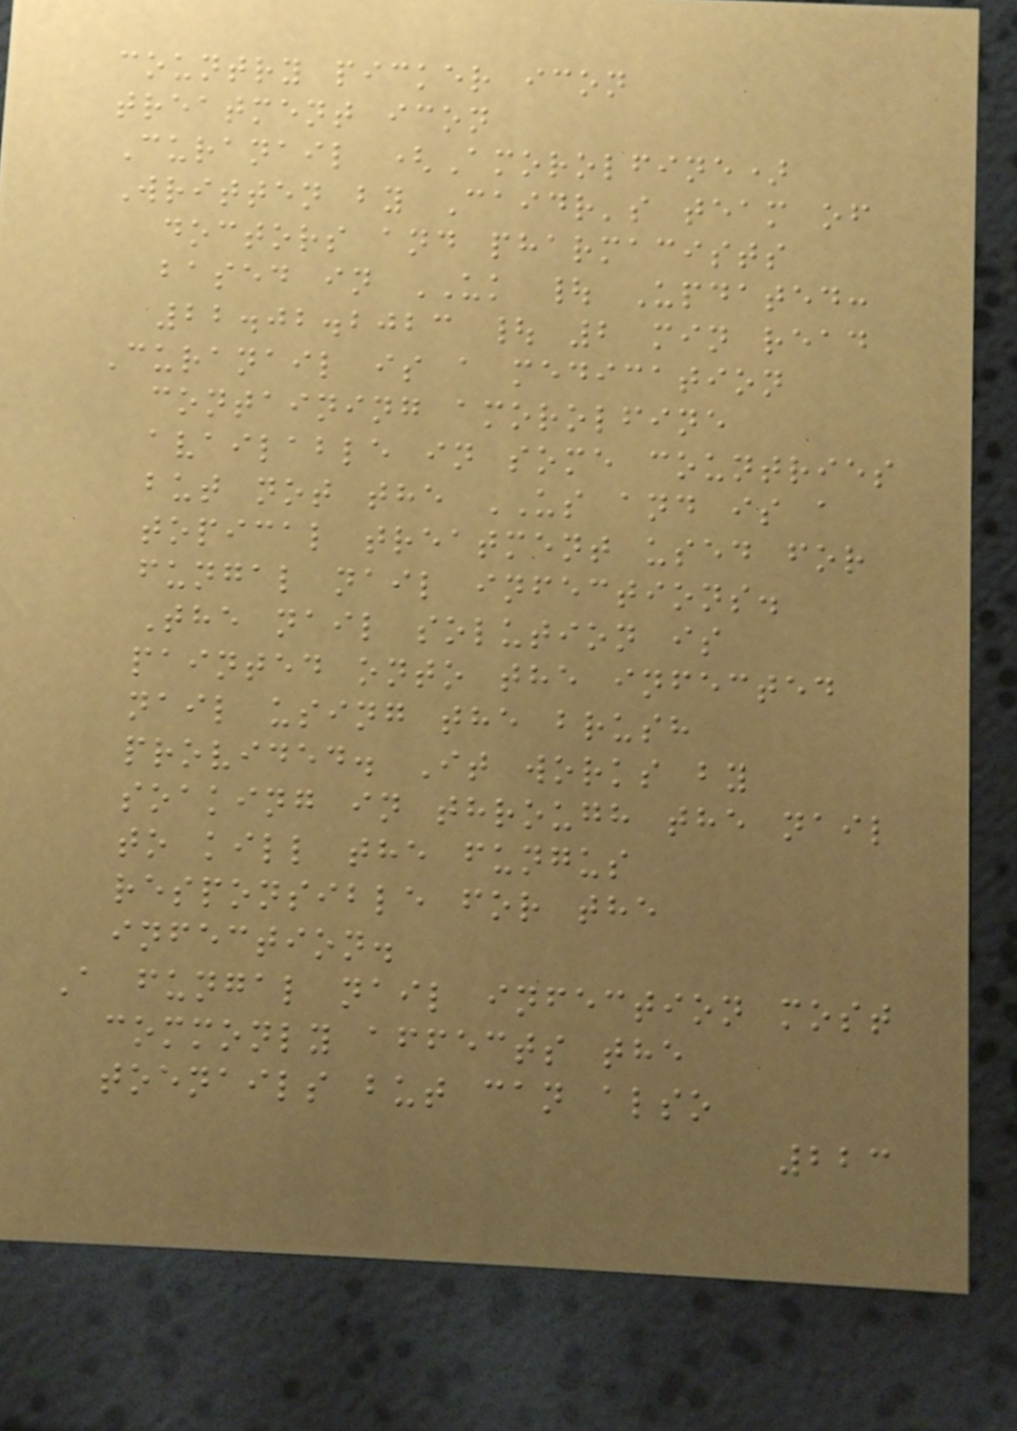country picker icon
treatment icon
Curanail (Amorolfine)
Written by Caidr's team of
doctors and pharmacists
based in UK | Updated:
22.02.2023 | 2 min read
Curanail is a medication
containing amorolfine
available in some countries
but not the US and is a
topical treatment used for
fungal nail infections.
The nail solution is
painted onto the infected
nail using the brush
provided. It works by
soaking in through the nail
to kill the fungus
responsible for the
infection.
A fungal nail infection most
commonly affects the
toenails but can also
223
